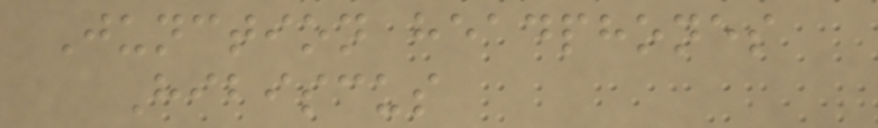Junction headphones
Hibiscus
